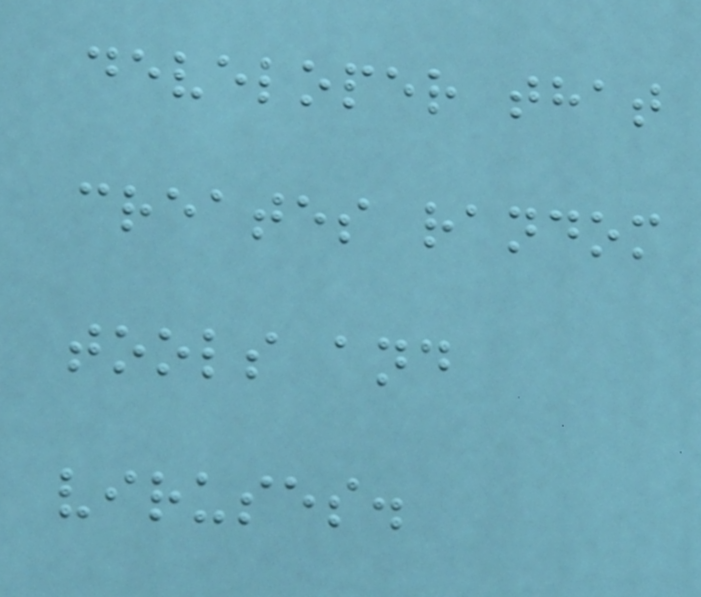developer that
creates random
tools and
viruses.
